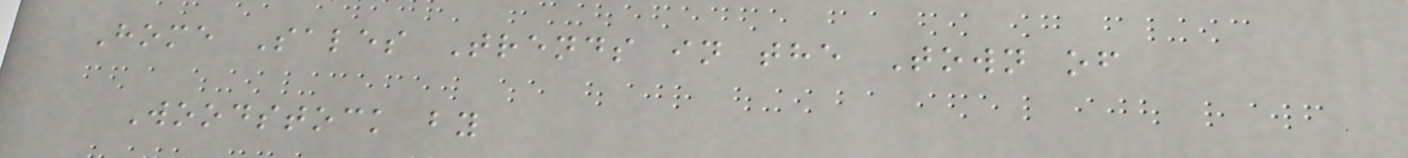Home Sales Trends in the Town of
Woodstock by
